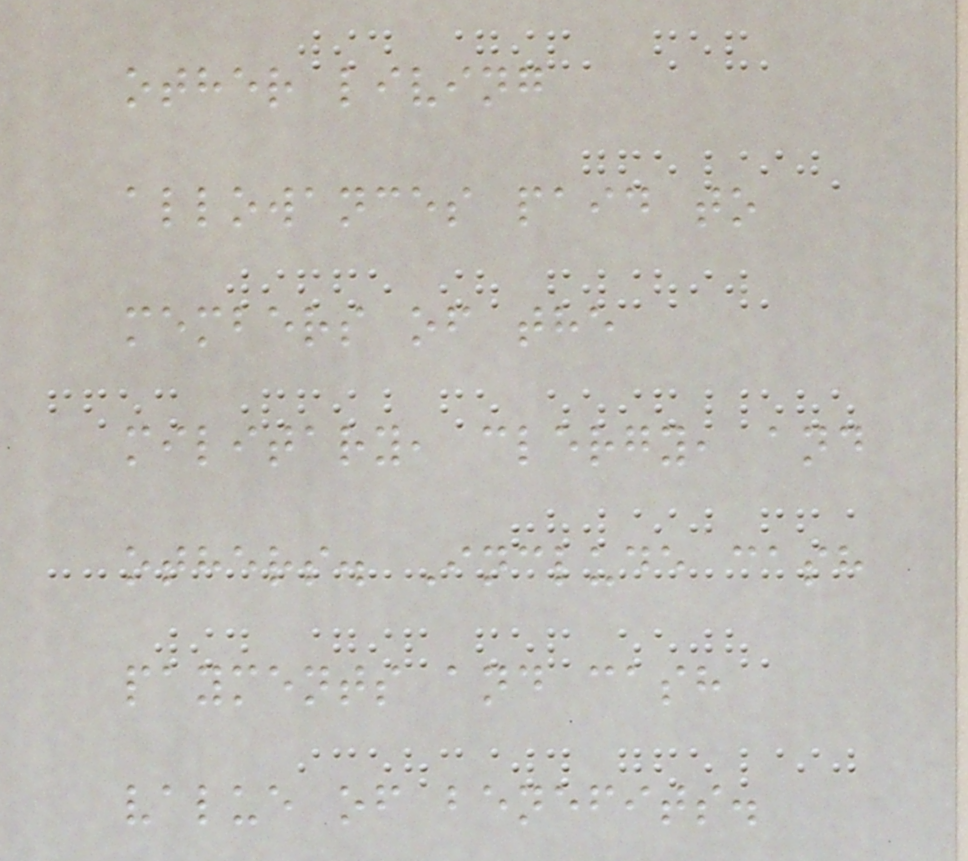other living
allowances paid to
members of the
military, clergy, and
others. Include cash
payments and cash
value of benefits.
